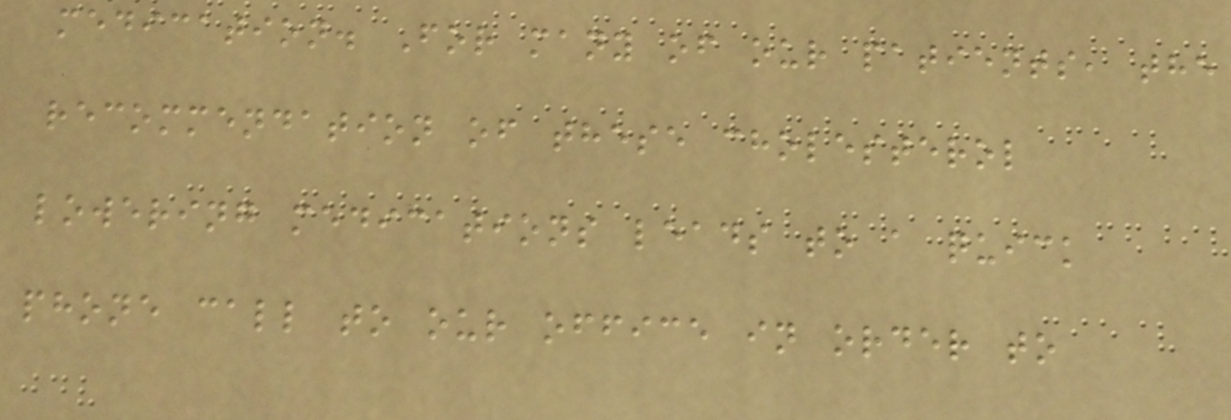medication. For many of our patients, the
recommendation of these cholesterol
lowering medications leads to a quick
phone call to our office in order to
